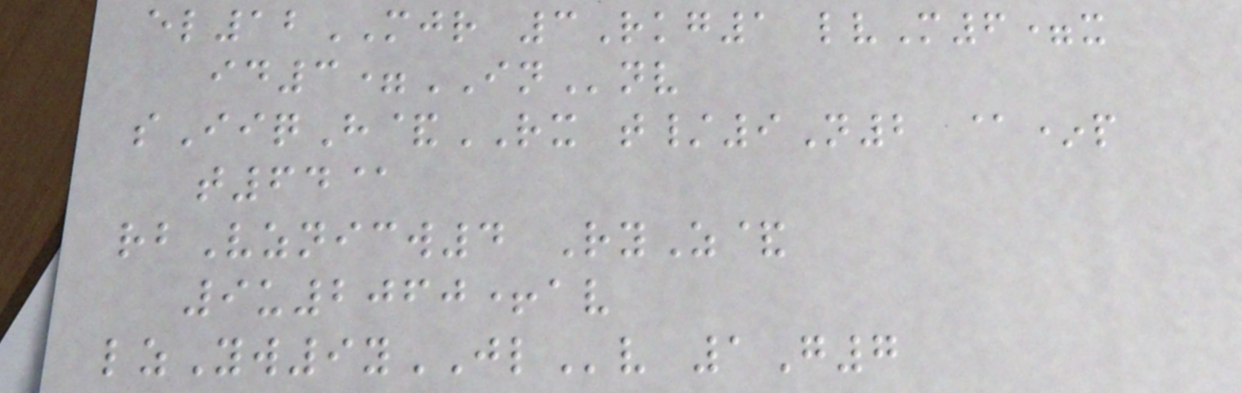el12MJR 3Rkg1 lvM6=x
id3=INnv
sIiqH&RX t/9N2 @*p
t64@
rbVznicw4 RyZ&
9u2060+av
lzYw9yJLv 1G7
